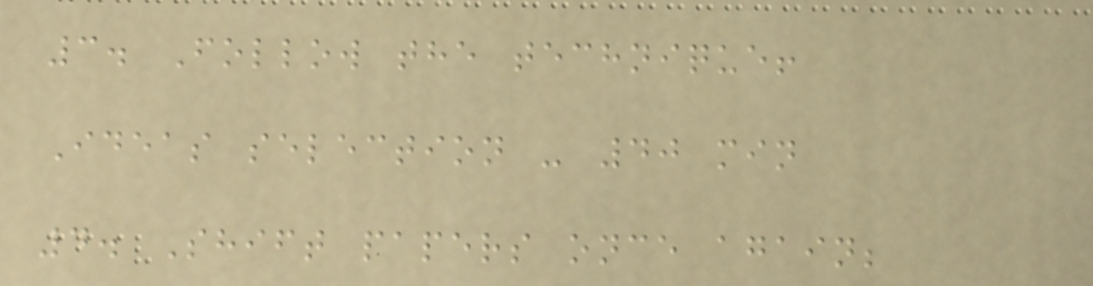3. Follow the technique!
Ideas selection - 40 min
4. Shift papers once again;
